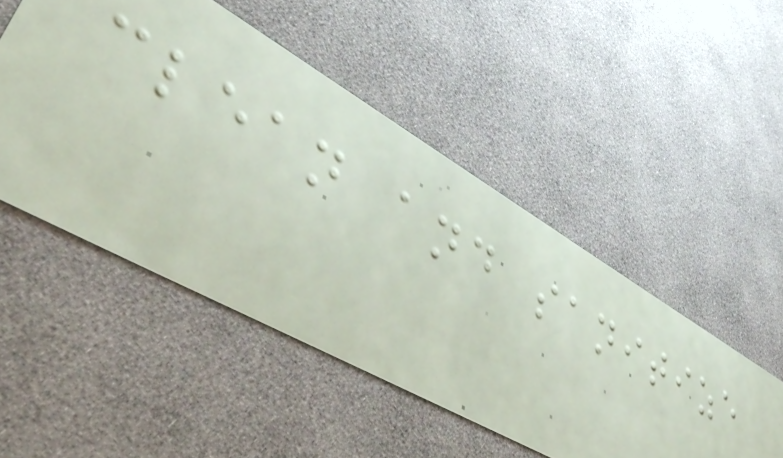clean and sanitize
